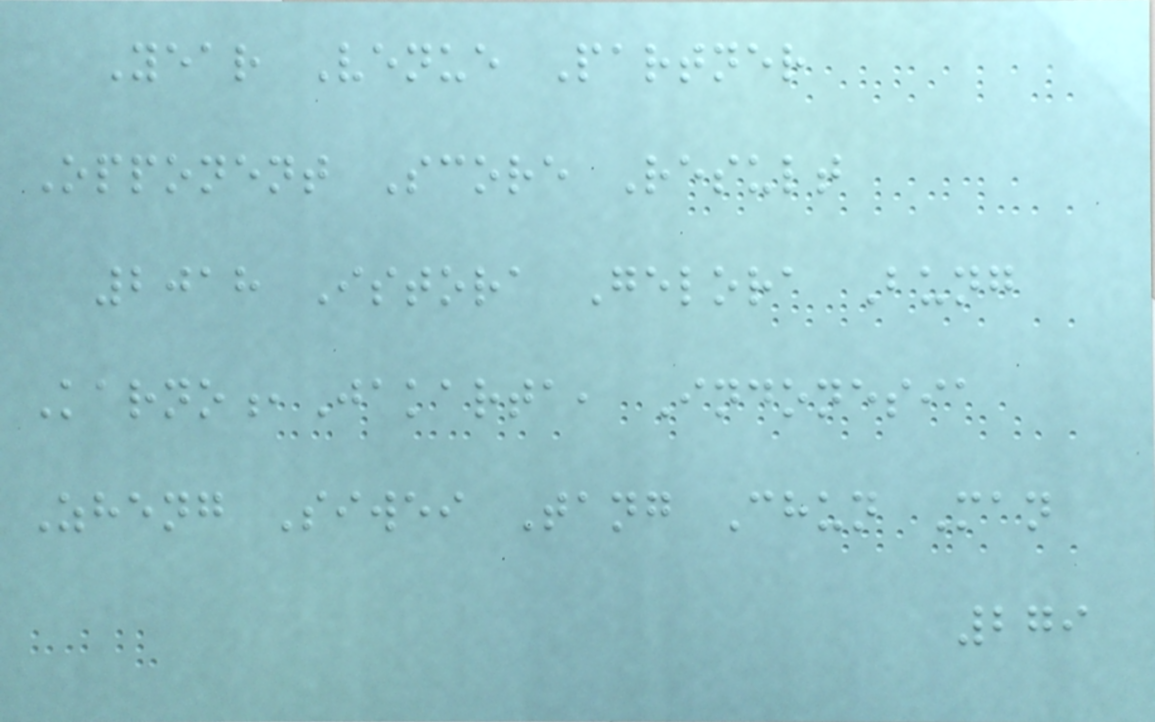Year Venue Partner
Opponent Score Result
2018 Istora Gelora Bung
Karno,Jakarta, Indonesia
Zheng Siwei Tang Chun Man
279
